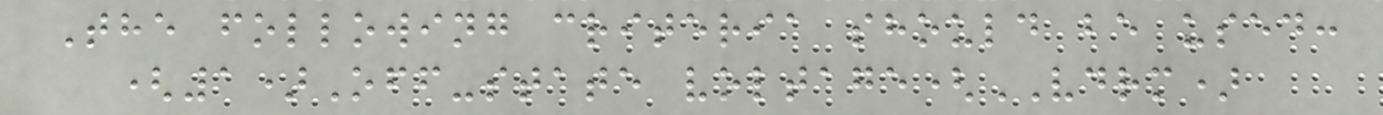The following criteria should be used:
(1)Off-state voltage(VDRM)
